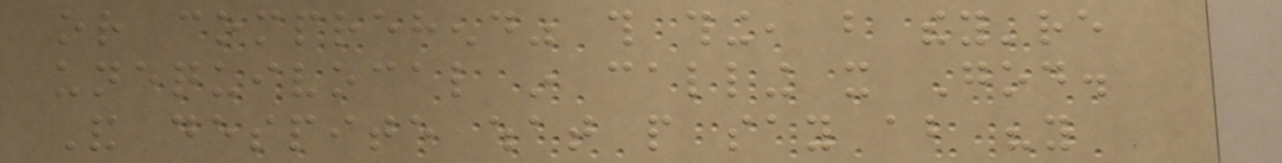or comprehend" this thing, but they're
unequivocal in calling it God.
And despite what people say about "you
